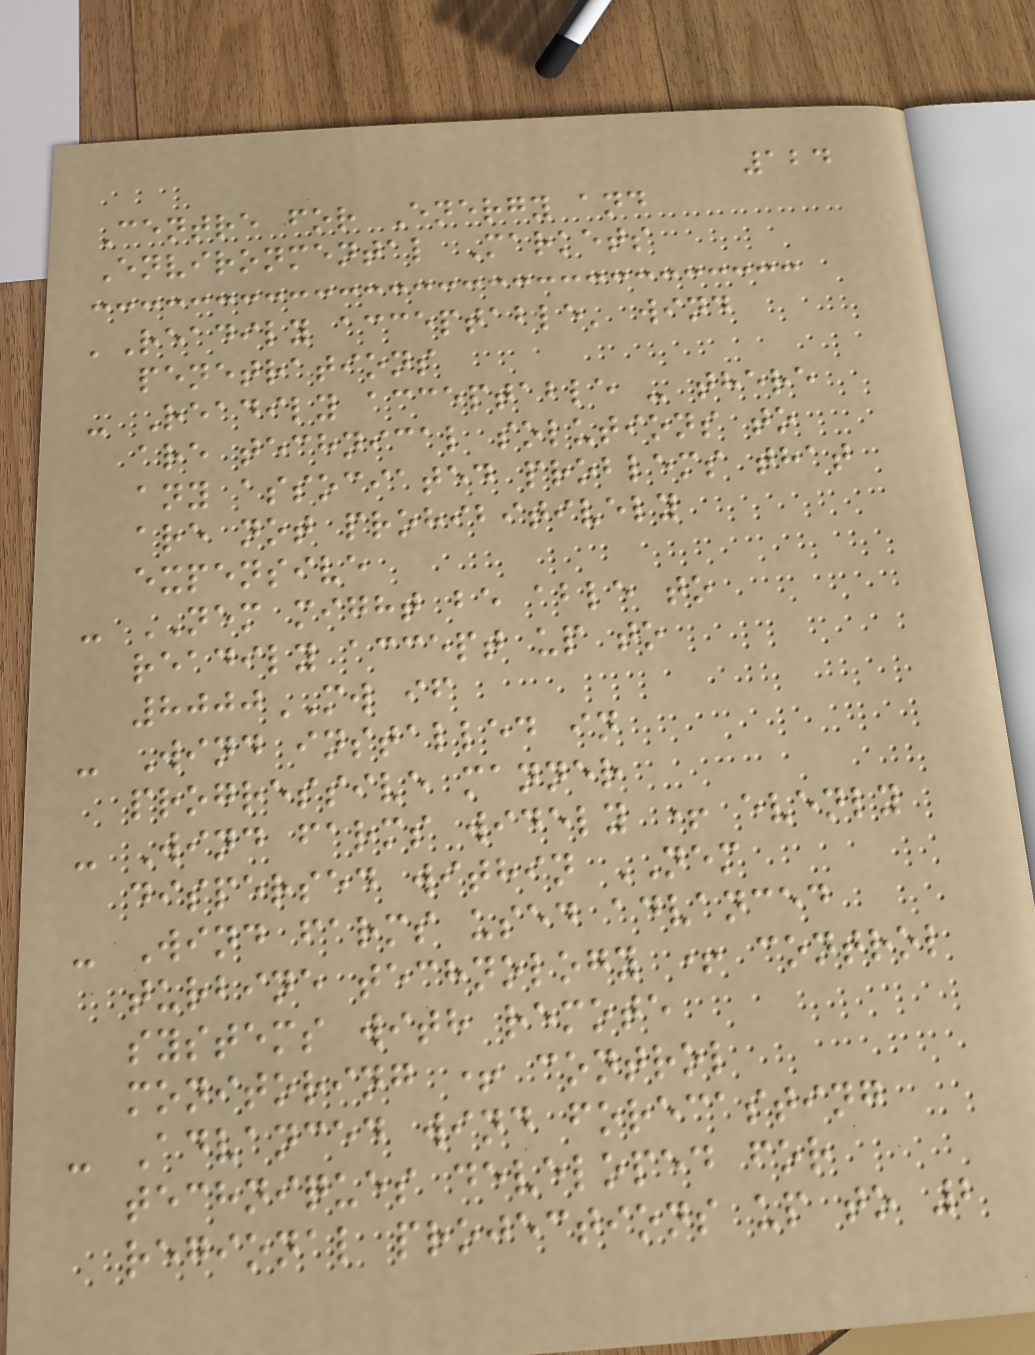124
Centre for Energy and
Environmental Markets
'Readily acceptable' wind
penetrations
- Readily acceptable - there
are technical solutions to
any associated problems that
are not prohibitively
expensive
- NEM might be able to
readily accept up to
8000MW if
- Wind installed in
progressive manner
- Wind farms widely + evenly
dispersed within NEM
- Wind farms used advanced
turbine technology + control
systems with remote
monitoring + control
- Advanced wind forecasting
techniques developed for
regional projections up to 2
